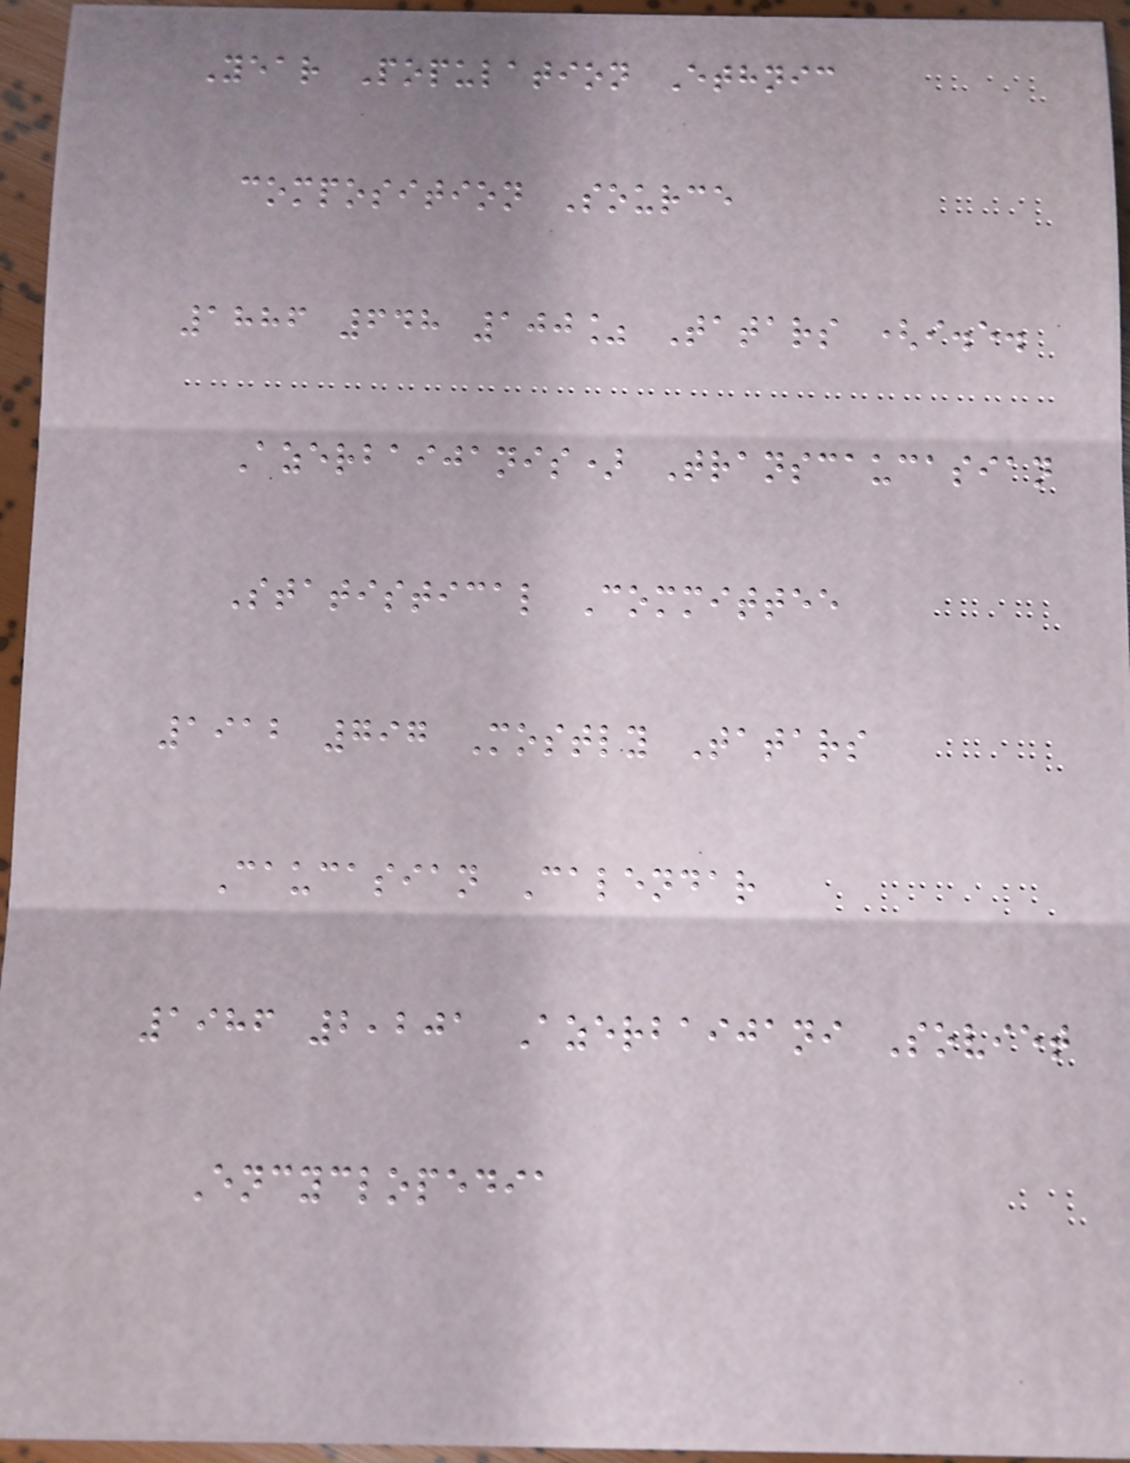Year Population Ethnic
composition Source
1886 648 100% Tatars (i.e.
Azerbaijanis) Transcaucasian
Statistical Committee
1912 797 Mostly Tatars
Caucasian Calendar
1986 2,201 Azerbaijani Soviet
Encyclopedia
